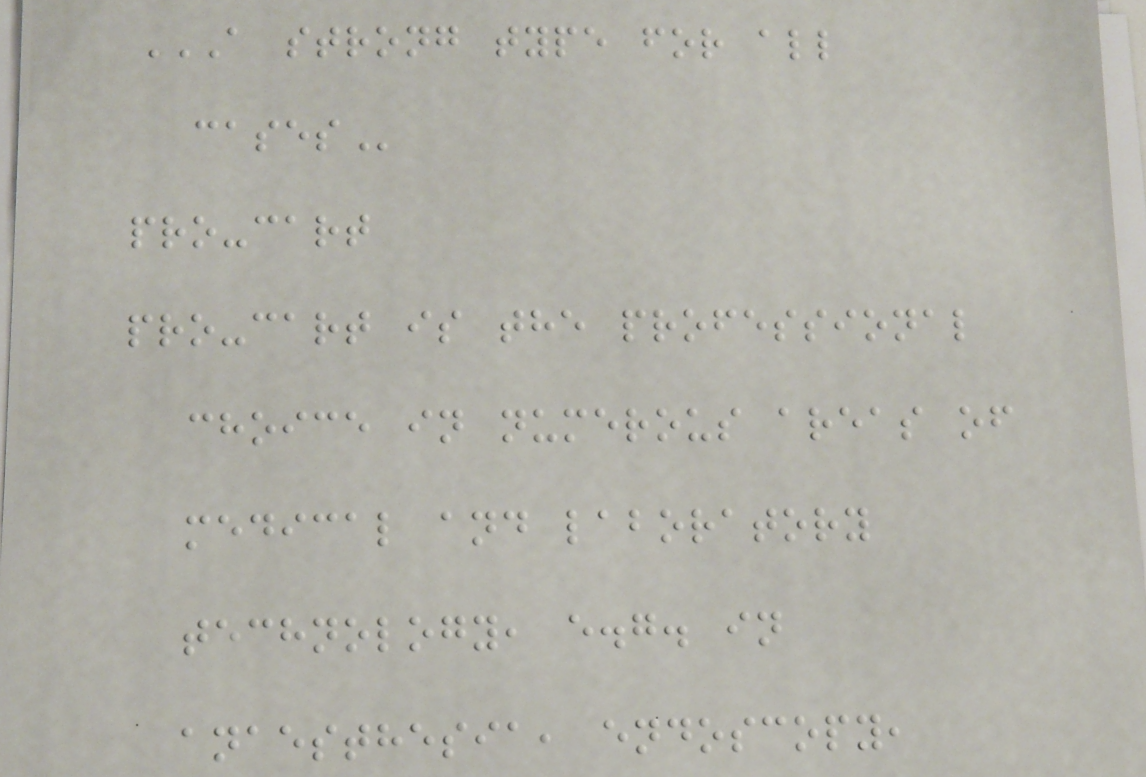A STRONG TYPE FOR ALL
CASES
pro-cart
pro-cart is the professional
choice in numerous areas of
medical and laboratory
technology, e.g. in
anaesthesia, endoscopy,
